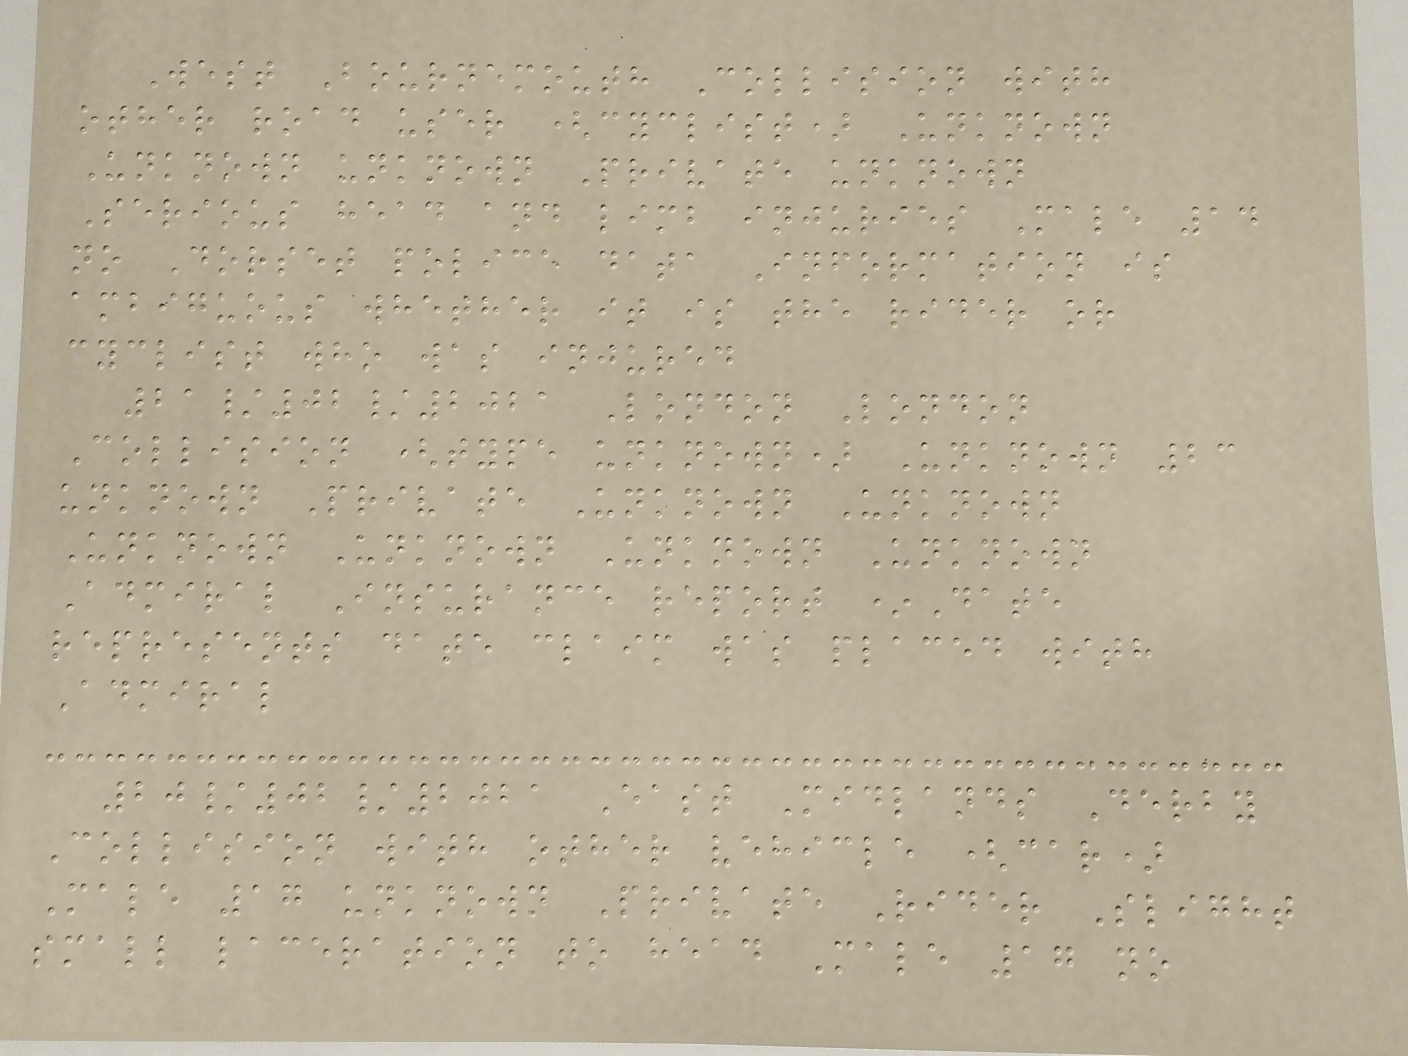West Bournemouth Collision with
other road user (cyclist) Unknown
Unknown unknown Private unknown
Serious head and limb injuries Male 14
no Dorset police data Information is
ambiguous whether it is the rider or
cyclist who was injured
21/02/2021 London London
Collision (type unknown) Unknown 23
unknown Private Unknown Unknown
Unknown Unknown Unknown Unknown
Admiral Insurance report *Date
represents date claim was placed with
Admiral
20/02/2021 East Midlands Derby
Collision with other vehicle (car)
Male 17 unknown Private Rider Slight
small laceration to head Male 17 no
